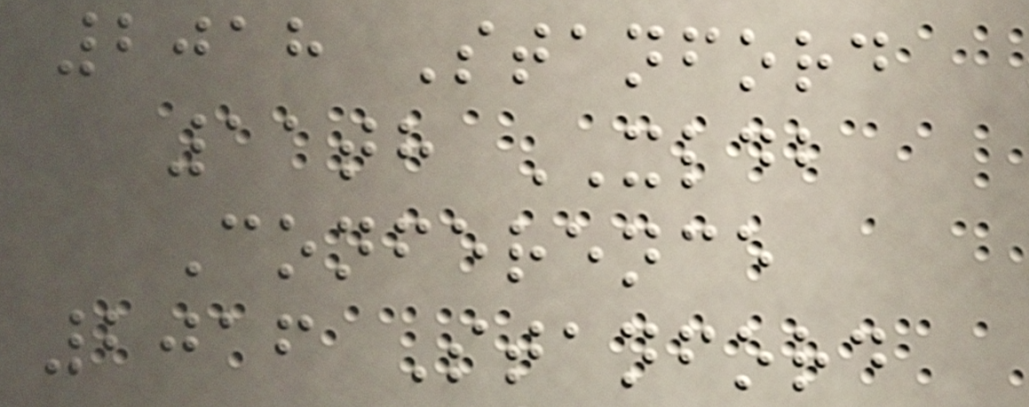2018 Stanford
11th XLDB
Conference
2016 Stanford
